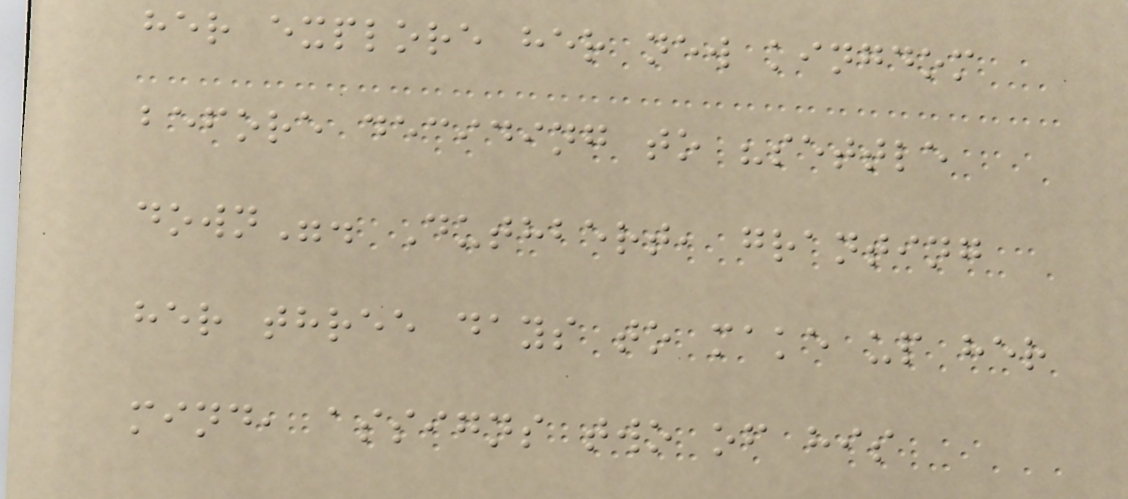her explore her new kingdom
before deciding to "settle
down". Duthbert, granting
her three days to make up her
mind, assigns two of his
